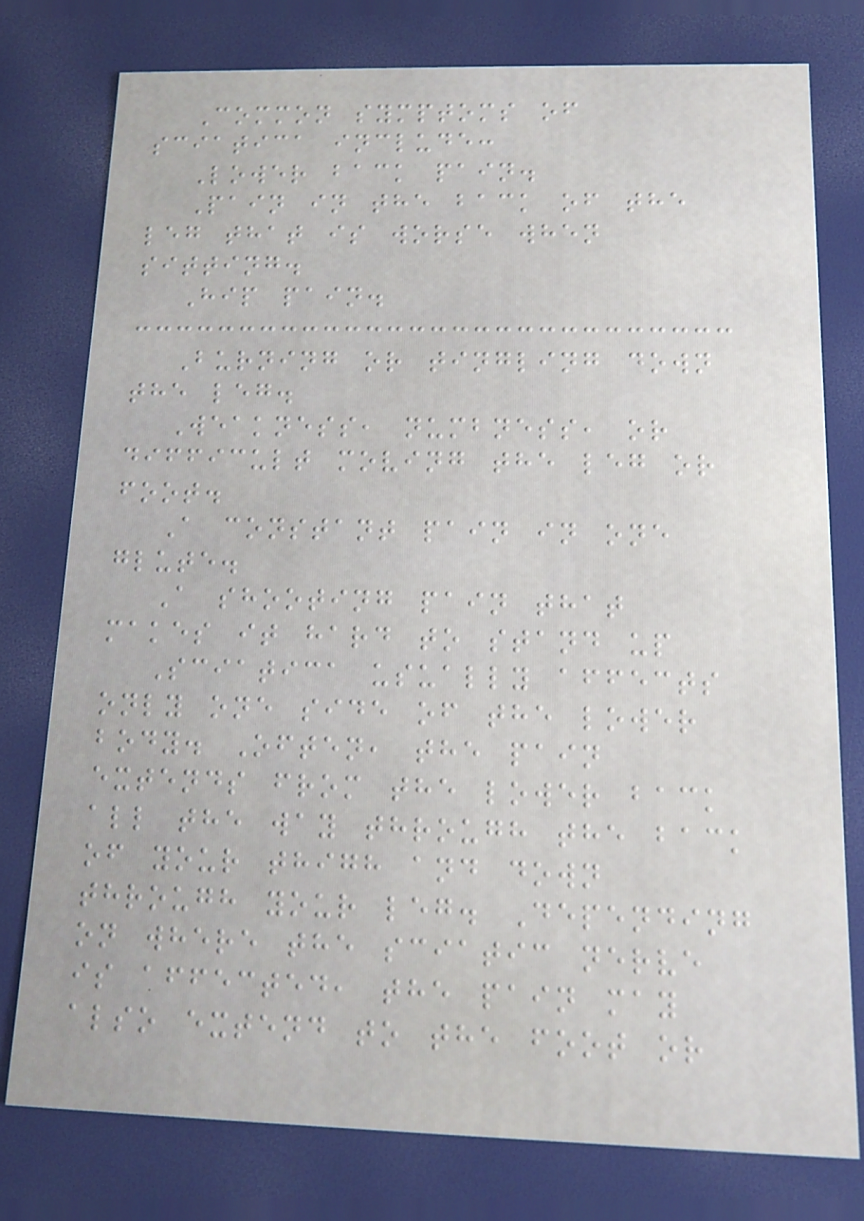Common symptoms of
sciatica include:
Lower back pain.
Pain in the back of the
leg that is worse when
sitting.
Hip pain.
Burning or tingling down
the leg.
Weakness, numbness, or
difficult moving the leg or
foot.
A constant pain in one
glute.
A shooting pain that
makes it hard to stand up
Sciatica usually affects
only one side of the lower
body. Often, the pain
extends from the lower back
all the way through the back
of your thigh and down
through your leg. Depending
on where the sciatic nerve
is affected, the pain may
also extend to the foot or
